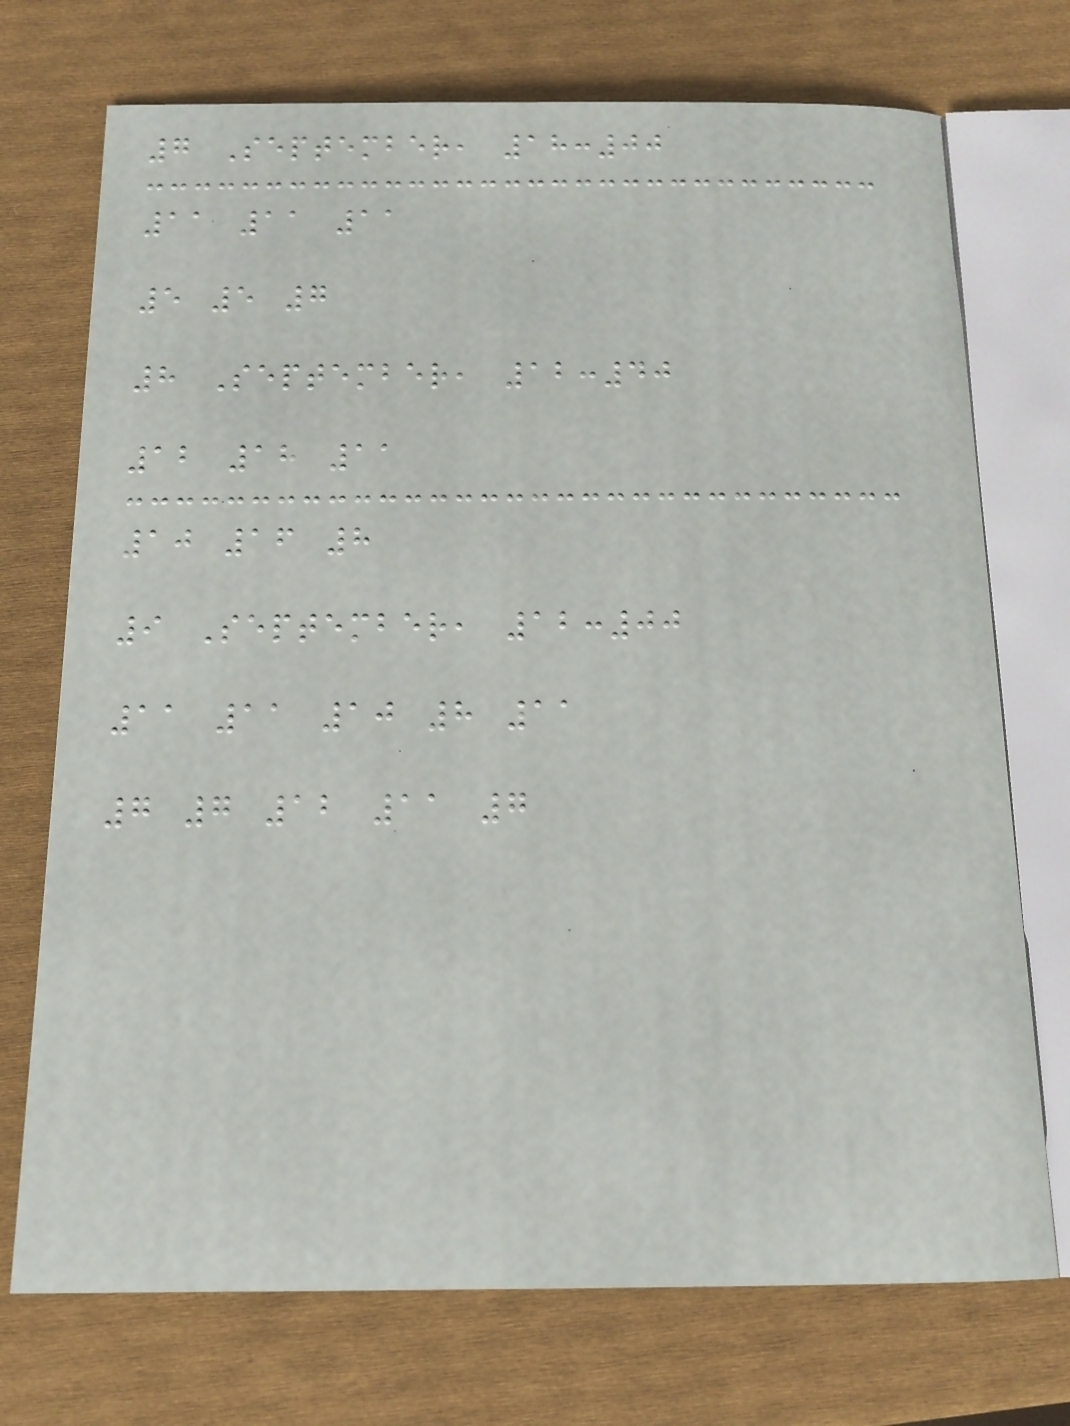7 September, 18:00
11 11 11
5 5 7
8 September, 12:40
12 18 11
10 16 8
9 September, 12:00
11 11 10 8 11
7 7 12 11 7
